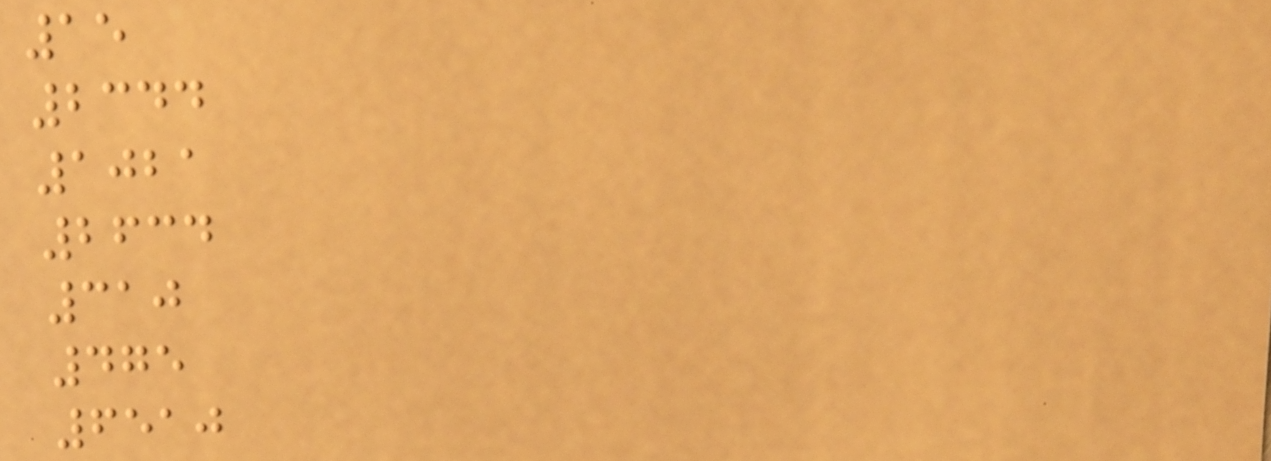15
2344
1021
2634
310
475
6510
